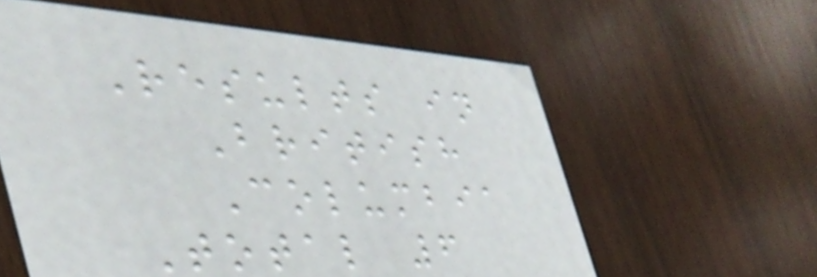Results in
British
Columbia
Total 6
